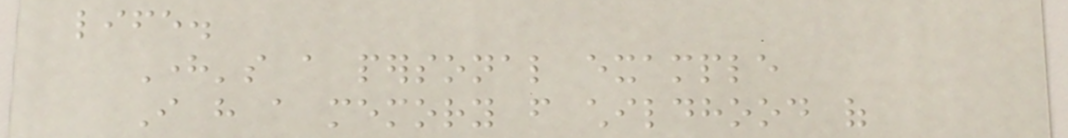life.
Here's a personal example
I have a memory from childhood of
